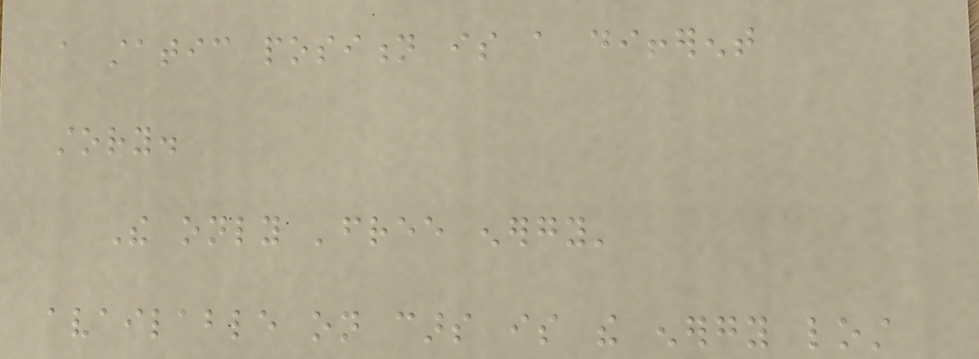a static position is a different
story.
The only 'free energy'
available on cars is the energy lost
